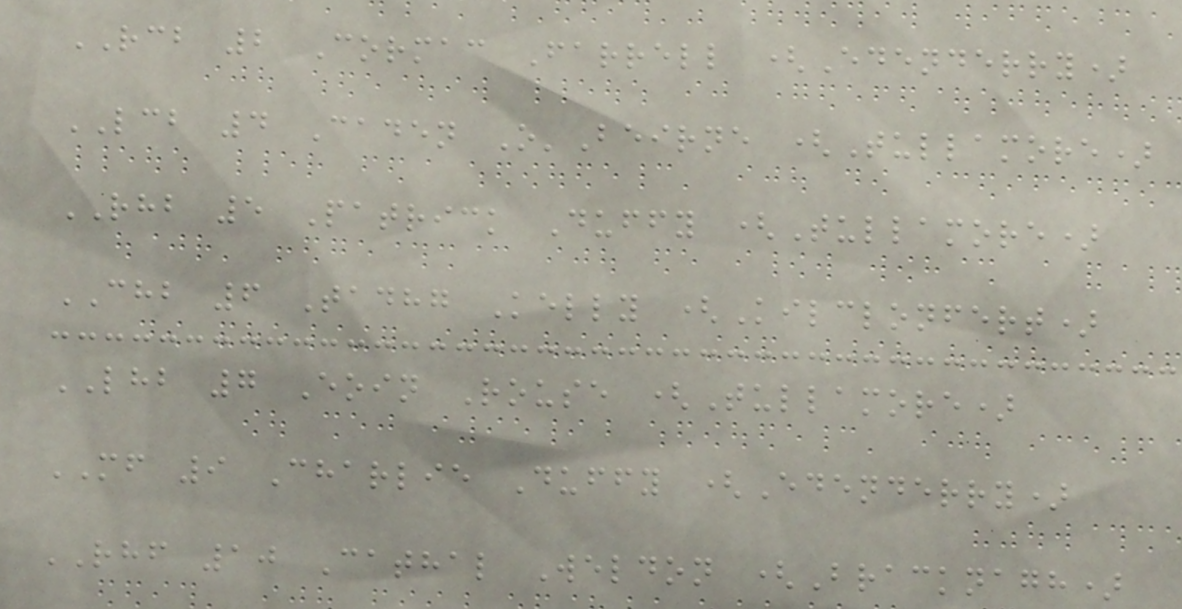RCB 2 Cormac Farrell (Edenderry)
LCB 4 Caden O'Beirne (Tullamore)
RHB 5 Patrick Duffy (Tullamore)
CHB 6 Tadhg Kelly (Kilclonfert)
LHB 7 Eoin Rouse (Tullamore)
MF 9 Charlie Duffy (Edenderry)
RHF 10 Cathal Weldon (Bracknagh)
